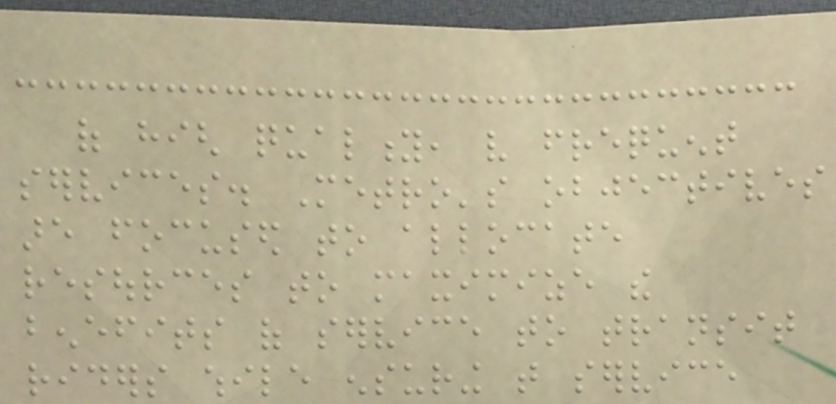of high quality, very frequent
services. Metro's objectives
are focused to allocate
resources to maximize the
benefits of service to transit
riders while ensuring that service
